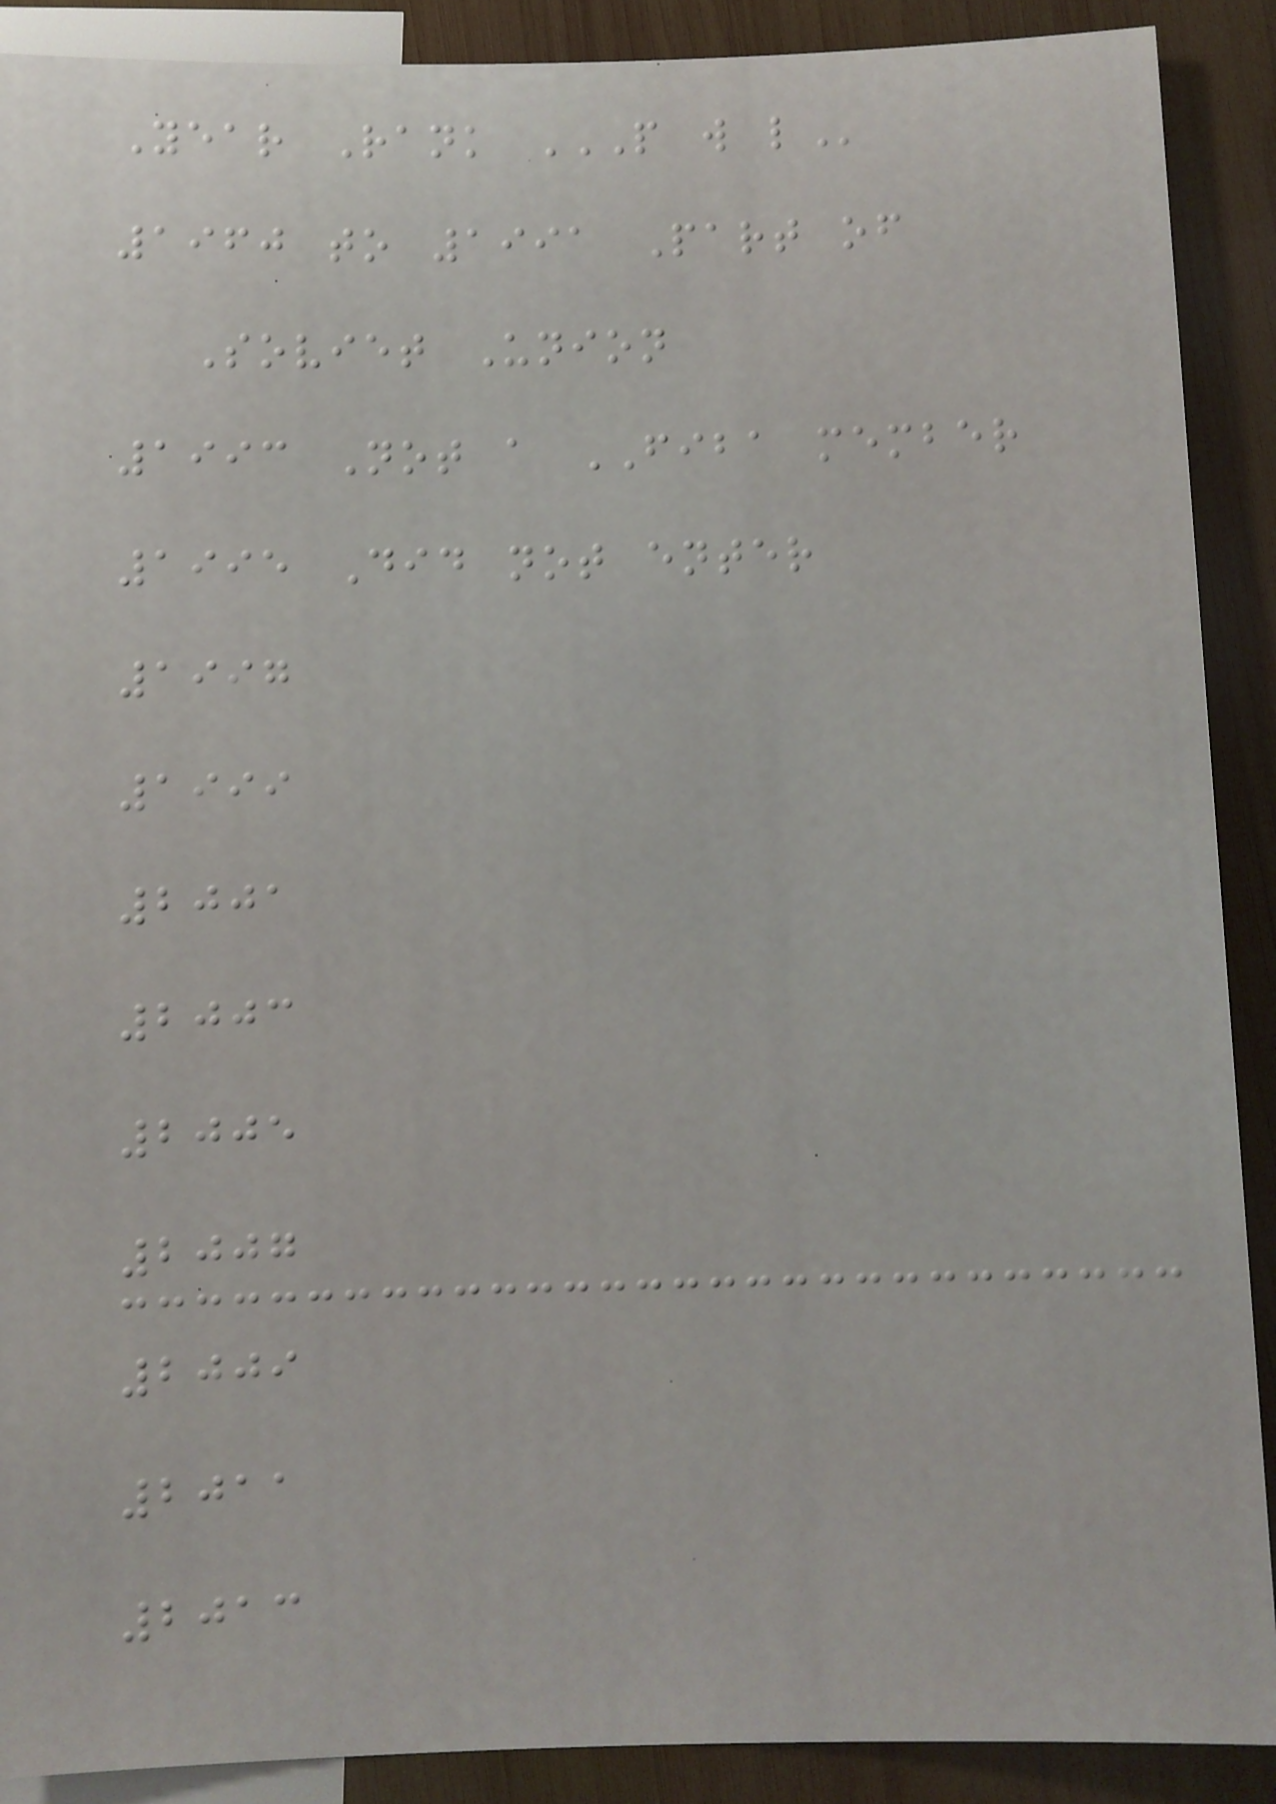Year Rank P W L
1960 to 1991 Part of
Soviet Union
1993 Not a FIBA member
1995 Did not enter
1997
1999
2001
2003
2005
2007
2009
2011
2013
